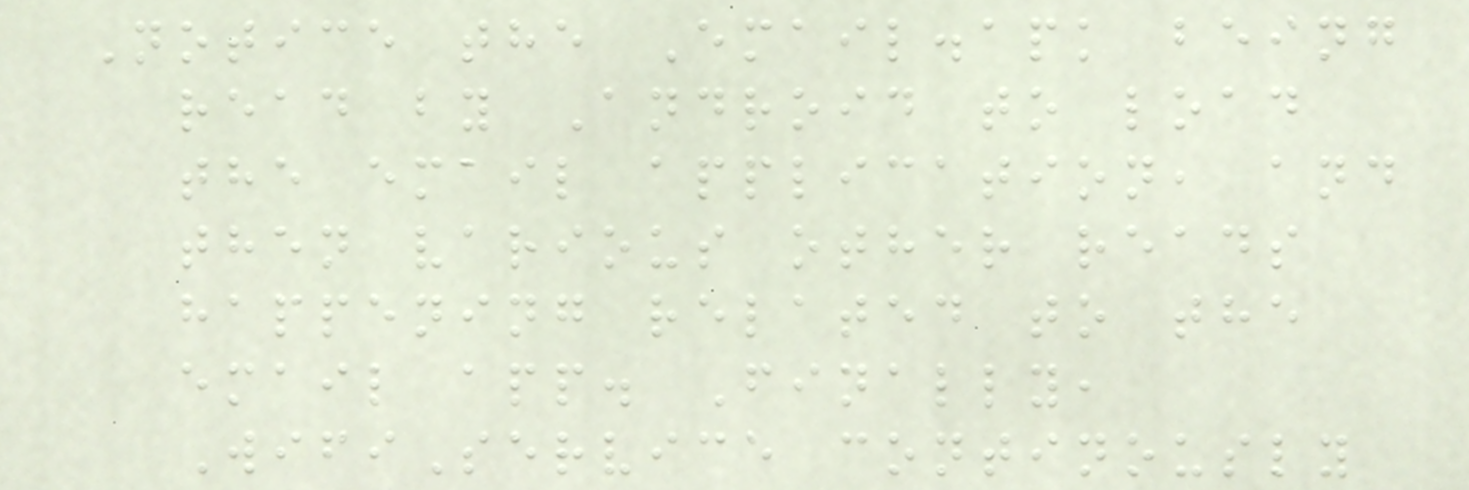Notice the Email.apk being
read by Android to load
the email application, and
then various other reads
happening related to the
email app. Finally,
WifiService continously
